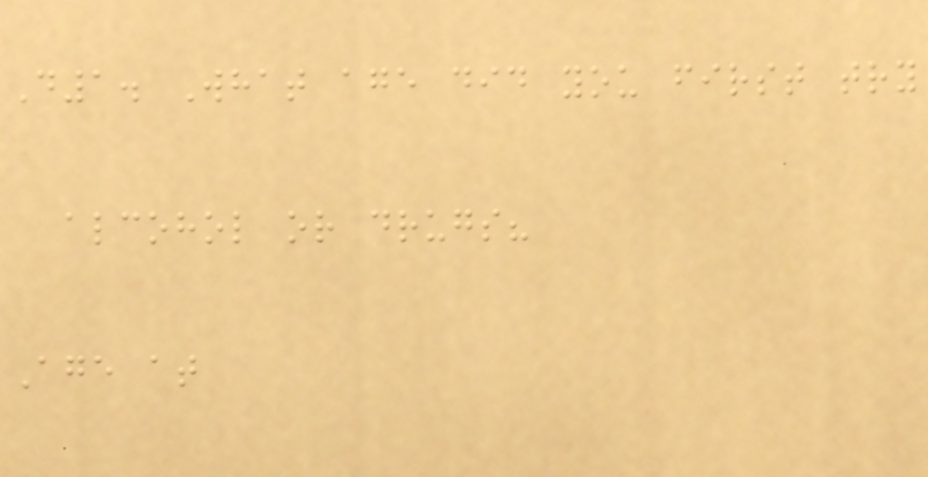D1. What age did you first try
alcohol or drugs?
Age at
